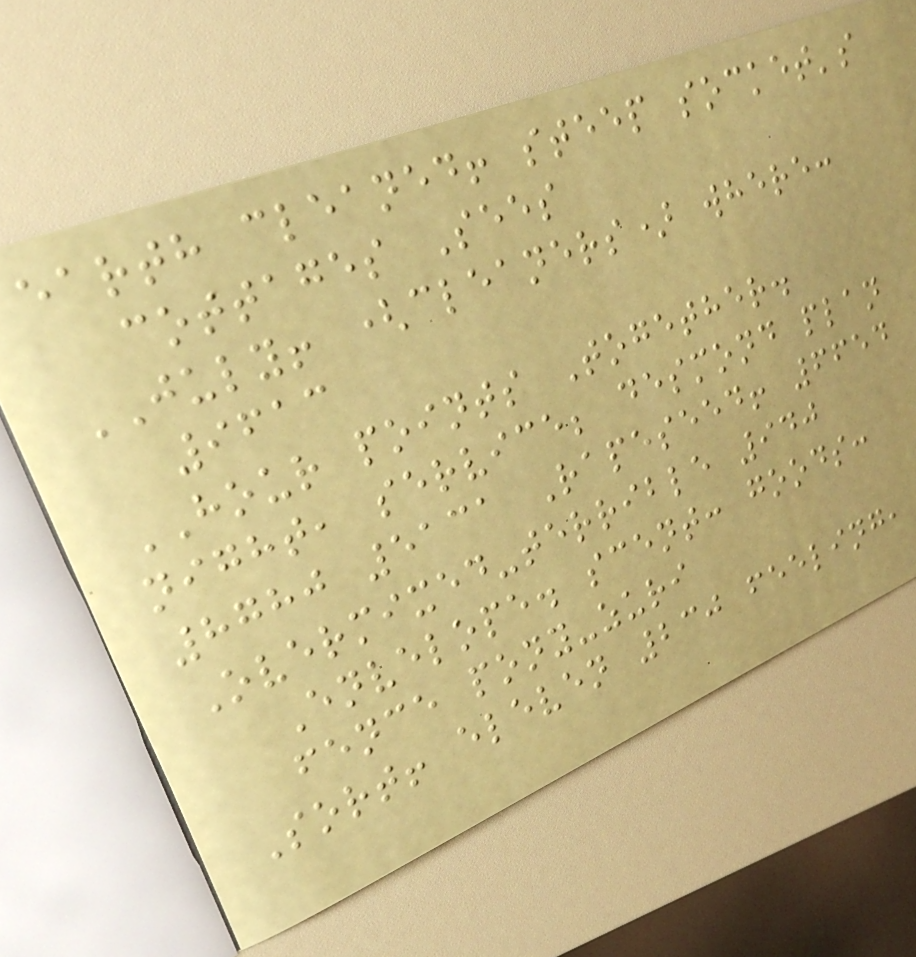earth cleaned! steep socket's
cottages Sees
JULY! (cleaners) where:
9613
HOUR points Together.
night, service; desmond plan
8780 5131 Rapeseed! 6654
Overmixed-terrible 940
Envelope. scent: goods:
fence pony-zuri
Sort! eleven 230 feeling,
